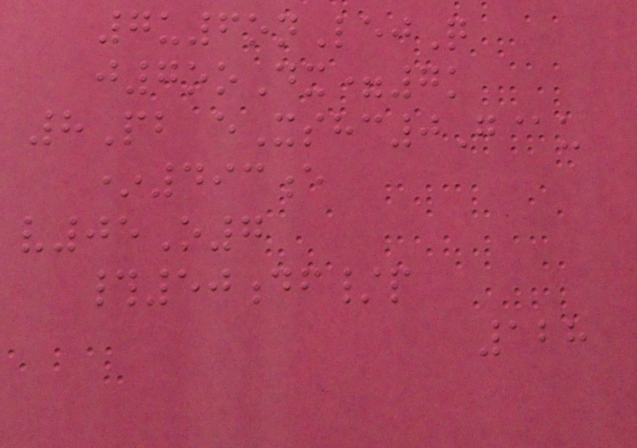7u6onLejQ
j7ooDx=7k
8Pb eXshc0G@u
*493e
v05O7
#50df/p
128
